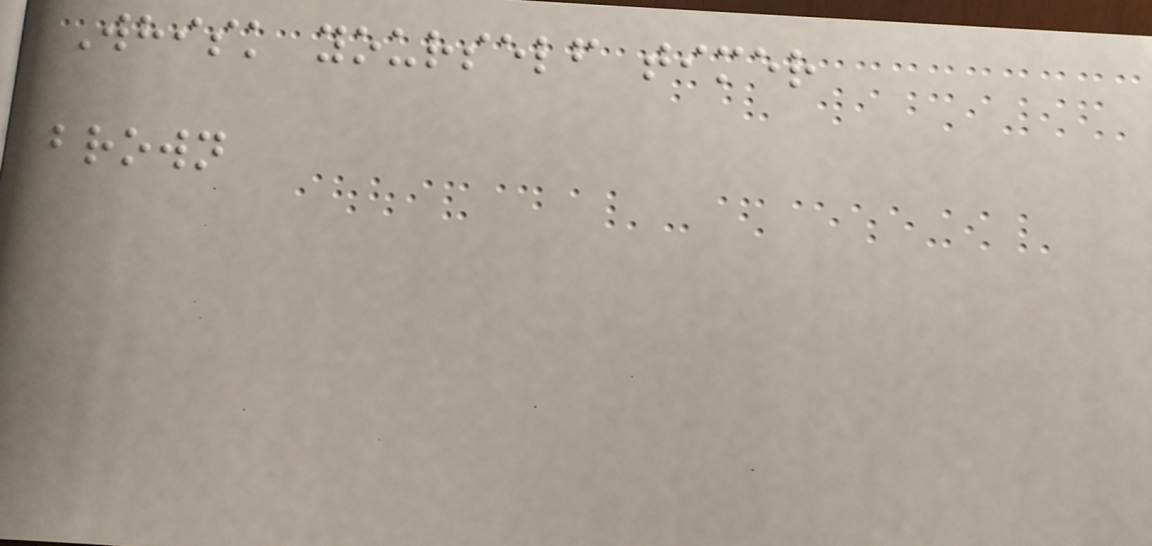Whisk yourself timer
brown
